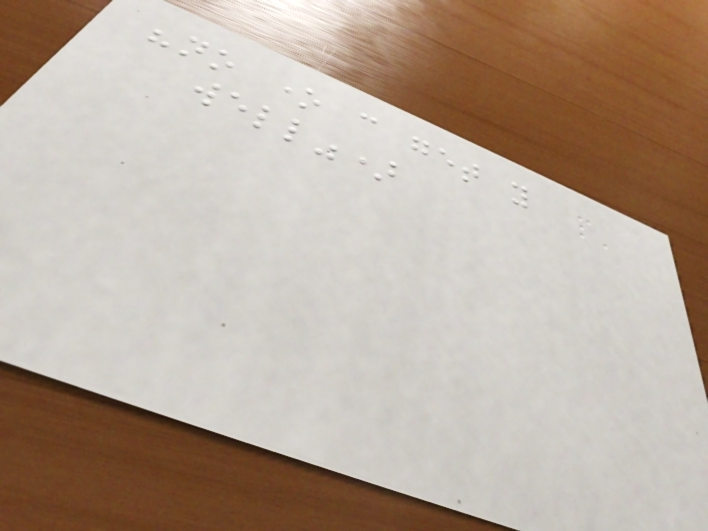"no one can get you
well")
